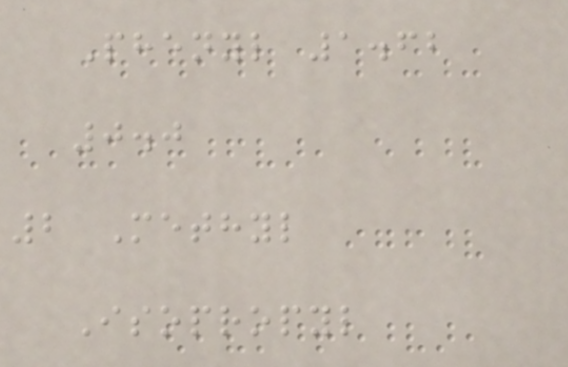Phenyl 1.62
0.0
2 Methyl
Isopropyl
